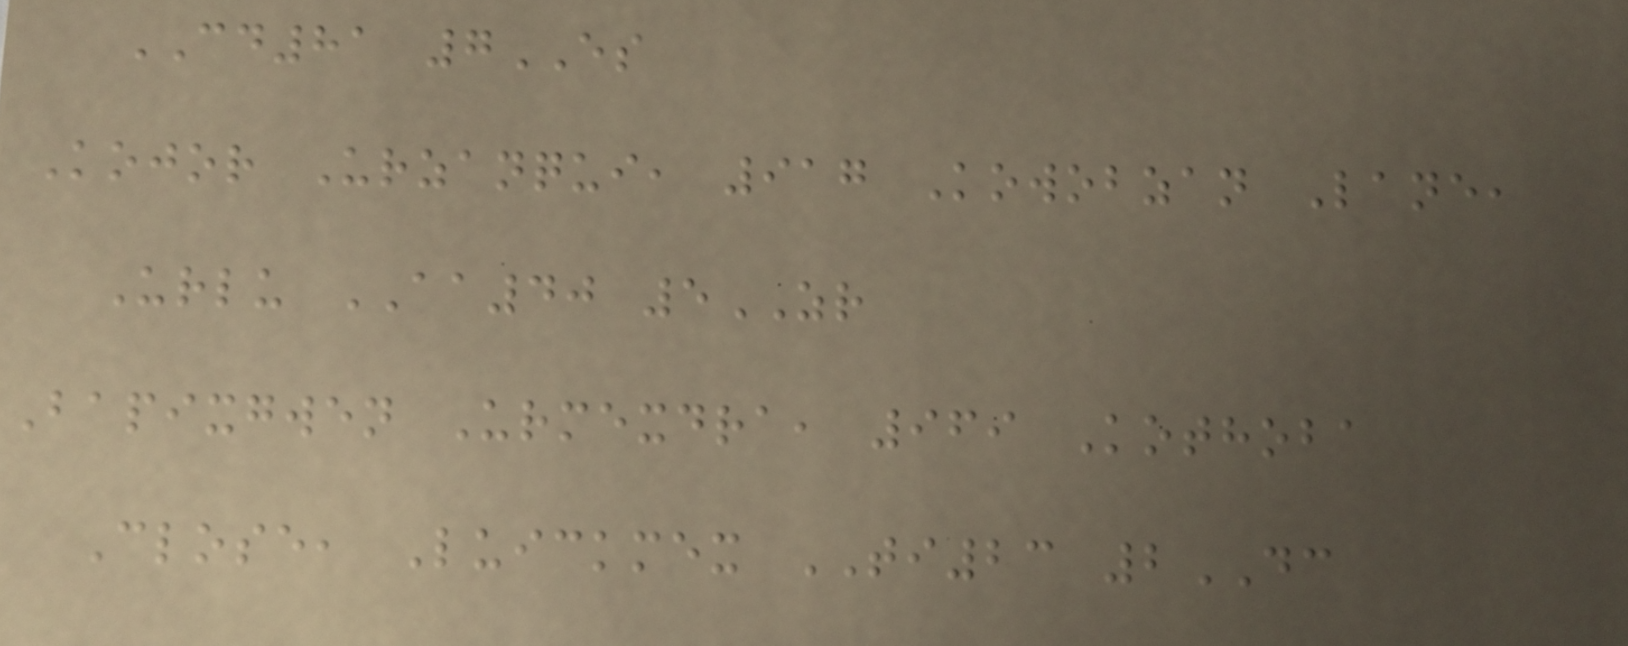CD81 7ES
Kojor Urzanqui, 917 Kowobzan Lane,
Urlu AA40 5ZR
Bapixgwen Urmexdra, 969 Kothoba
Close, Luickmex TI23 2DC
